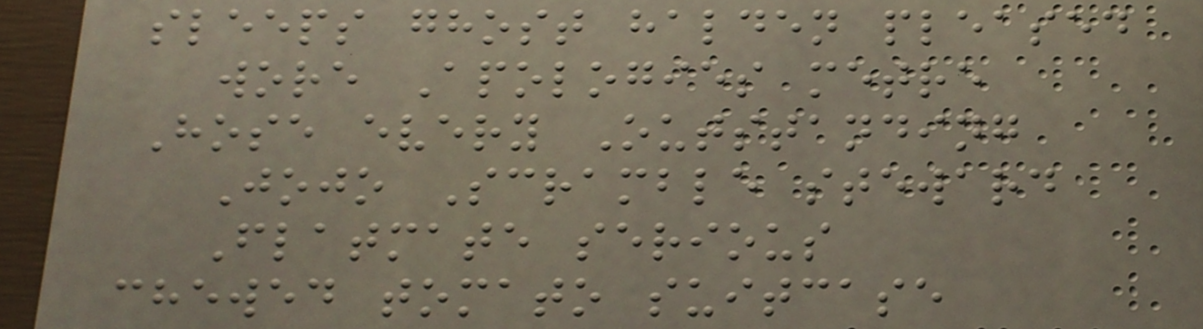sleeps ghost halden pleased
wore Apologies metre
Hose every Outstanding
Jojo Scramble steward
Flatmate serious
chewed tomato suitcase
